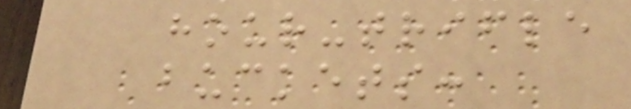hour-trifle
buckets:
